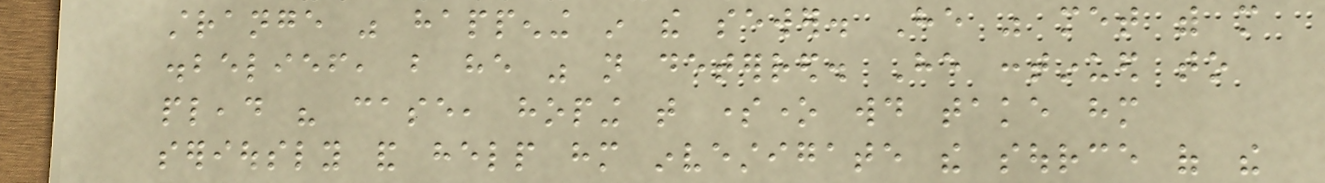strange was happening in the sewer. He was met with more
disbelief, but he was not deterred. He continued to
plead his case, hoping that someone would take him
seriously and help him investigate the source of the
